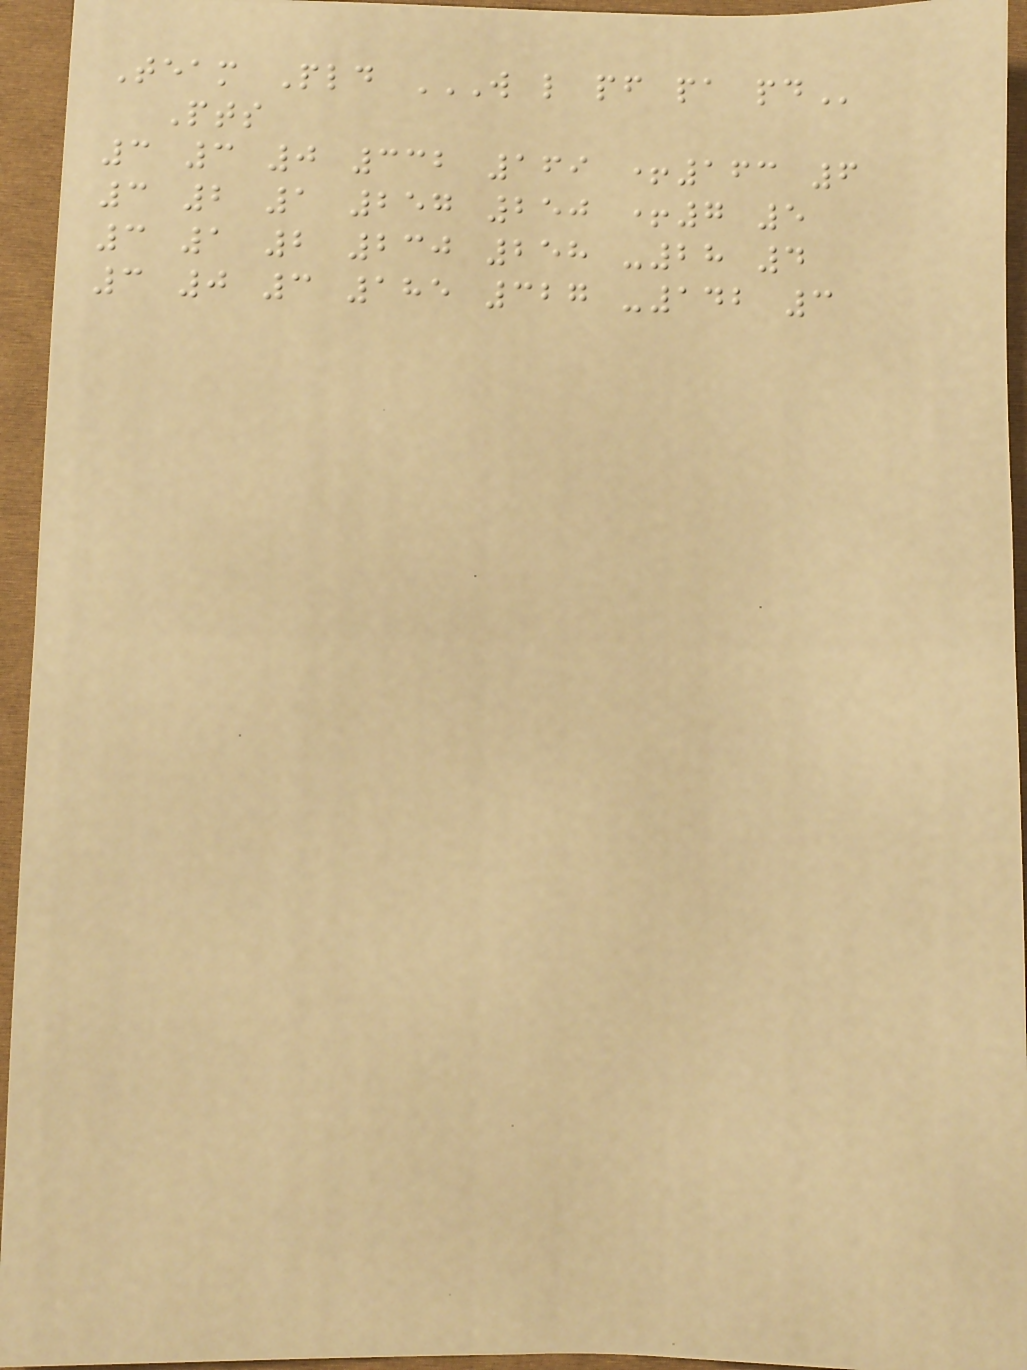Team Pld W L PF PA PD
Pts
3 3 0 332 169 +163 6
3 2 1 257 250 +7 5
3 1 2 230 258 -28 4
3 0 3 185 327 -142 3
